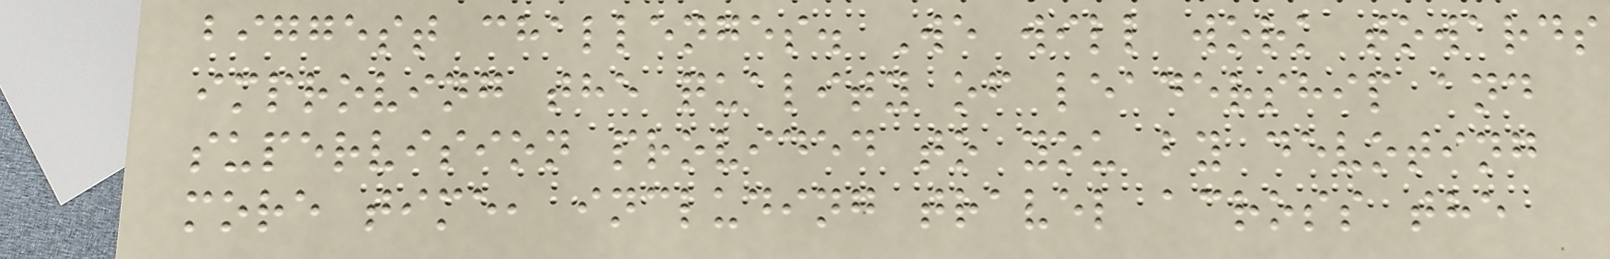biggest challenges. We will work towards
improving the quality of leadership and
supervision provided to you by devoting
more time, including travel across the
